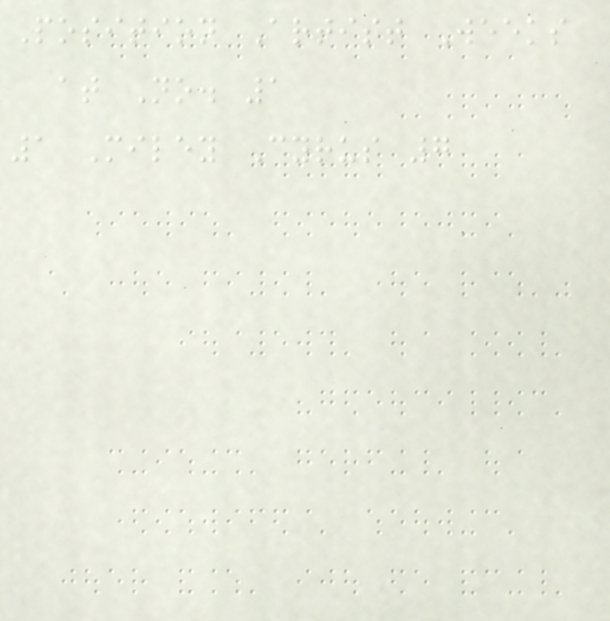Position Artist Weeks
at No. 1
1 Miley Cyrus 7
